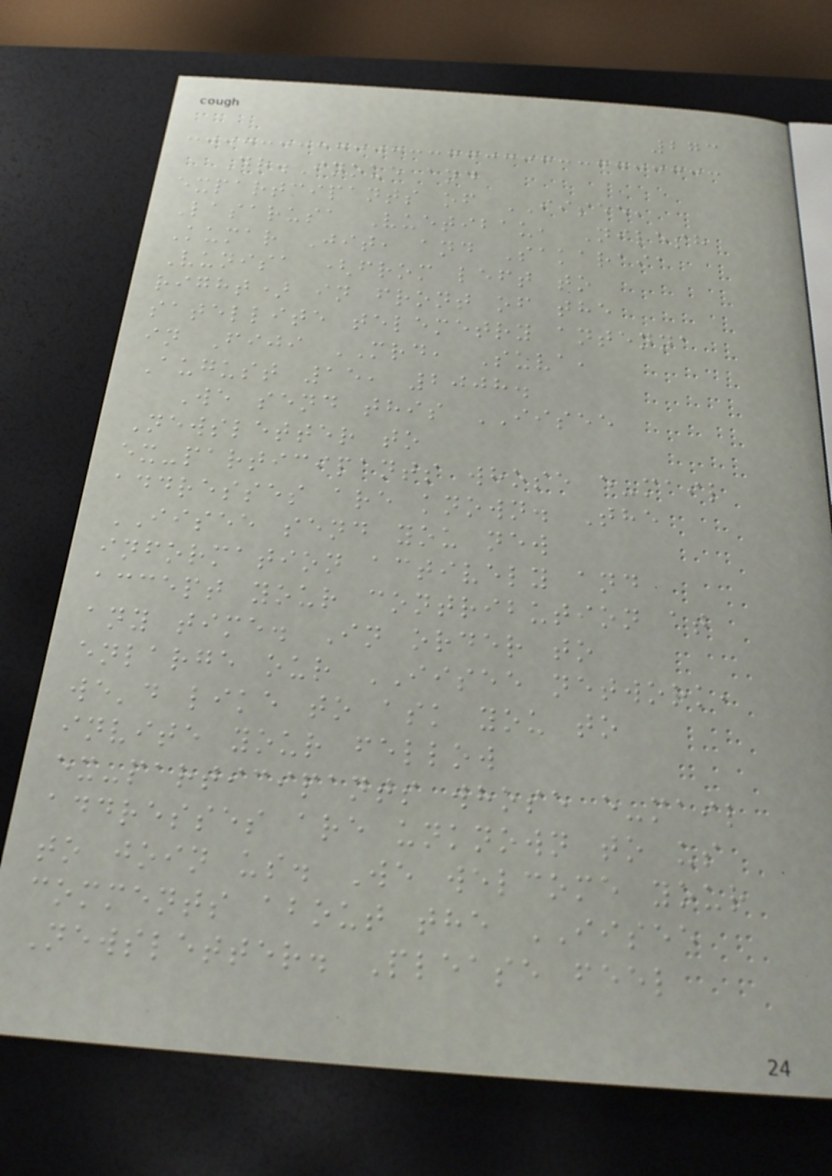273
Dr.Inoue and
expartcipants of IISEE,
Lasarusa Vuetibau, Nilesh
Kumar Jit, and Sakaraia
Vunisa (from left to
right) in front of the
satellite telemetry antenna
in Fiji MRD, Suva,
August 15, 2008.
We send this IISEE
Newsletter to
ex-participants whose e-mail
addresses are known. The
IISEE send you new
information actively and
accept your contribution at
any time. In order to
enlarge our IISEE network,
we'd like to ask you to
invite your fellow
ex-participants whose e-mail
addresses are unknown to us
to join us. We welcome your
comments about the IISEE
Newsletter. Please feel
